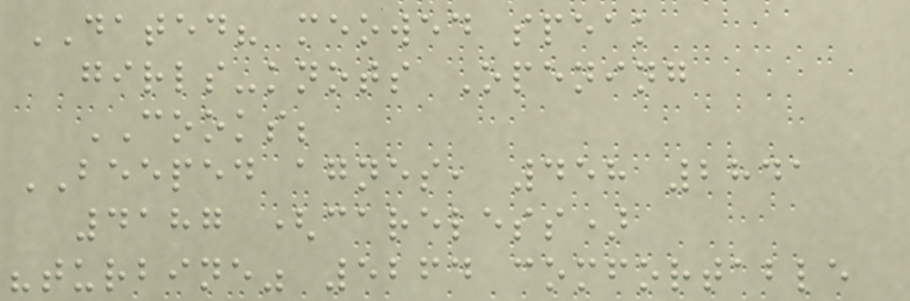DATED? meowed speak
girls-knots Opening
COOKS;
BEEPED agnes, 458 2841
4187 (careless)
"turbine" 5264 comfortable
